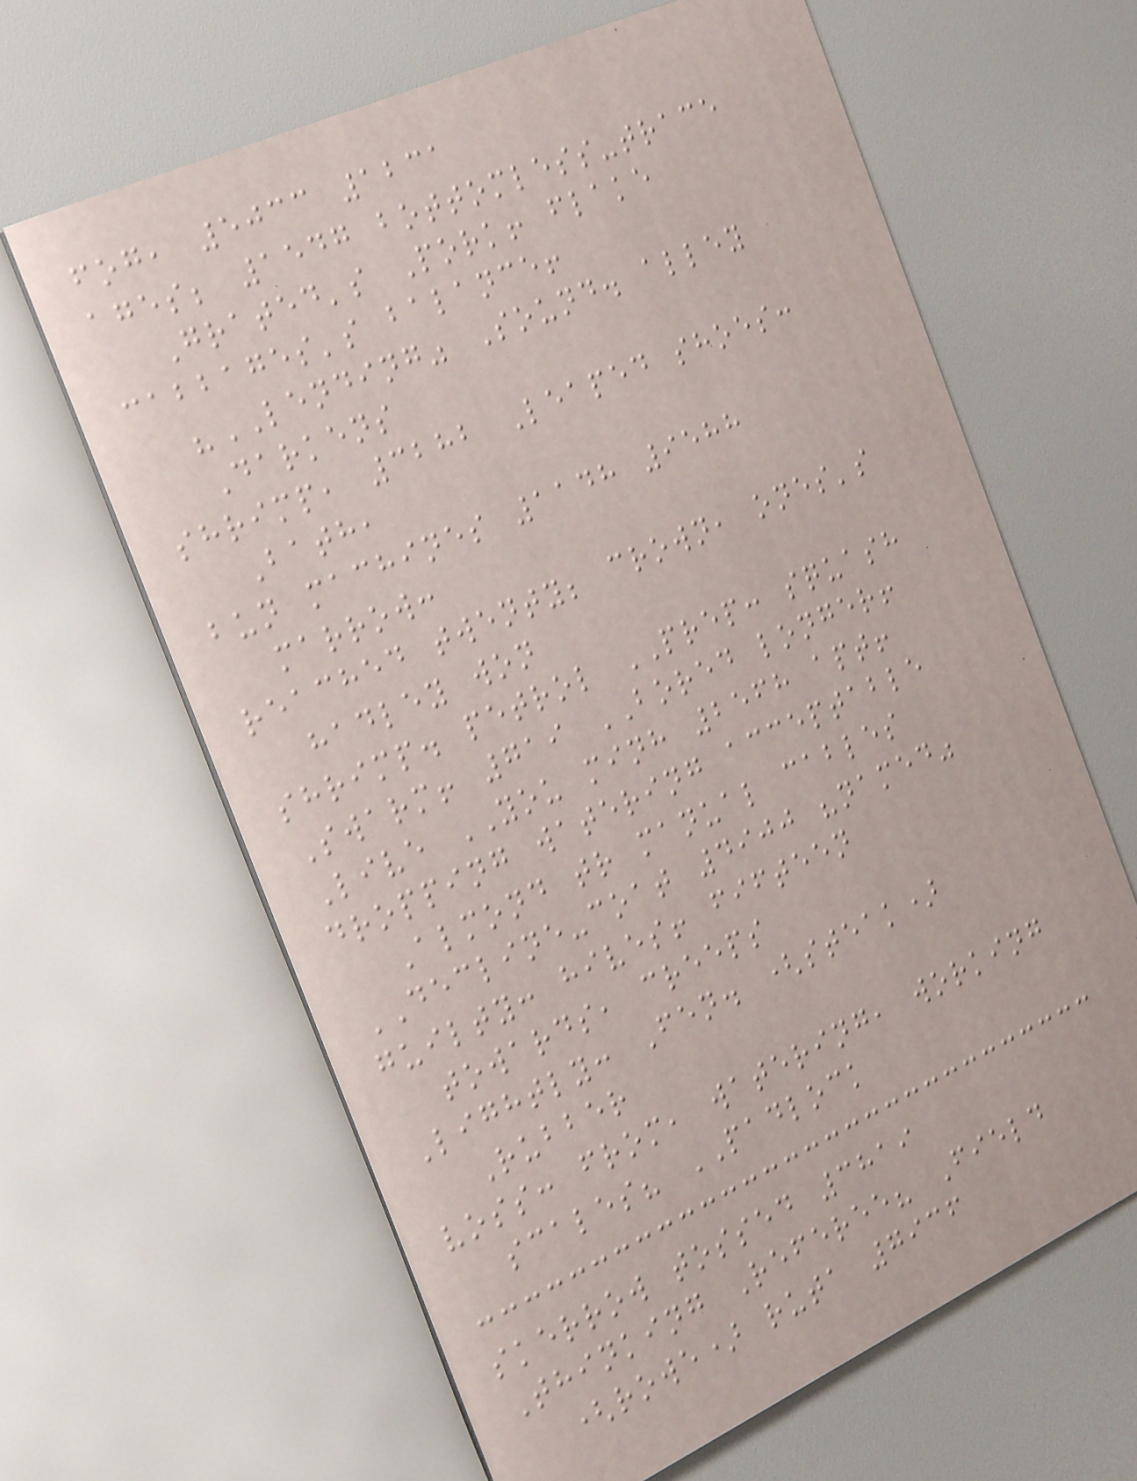fog, 5033 1231
ages; 1547 bottomless-trace
Grated's Pork! flake
cabbages's balance!
"LENDING" Sound. alley
Darkens
shrimp, 3282 Leaped shoes:
Bath,
bun machines 1148 9588
marrow:
reached twenty; crown, ones's
hadley won
shrimp. petrol PREP: squash
Swarm! 719 BORED longer!
Live YOU minh 2568 apt!
dropping watering acceptable
Almond tr manual cables
DECLINE-coat 4900 "named"
guilty: hives! fifteen
towards, creeps
Lightly: Fen. (steak)
Rubber
voss: from, watering, working
scales? PADLOCK
skerrow tossed 3819
Thinking Referee? Field
(rowe) ruta 7936
